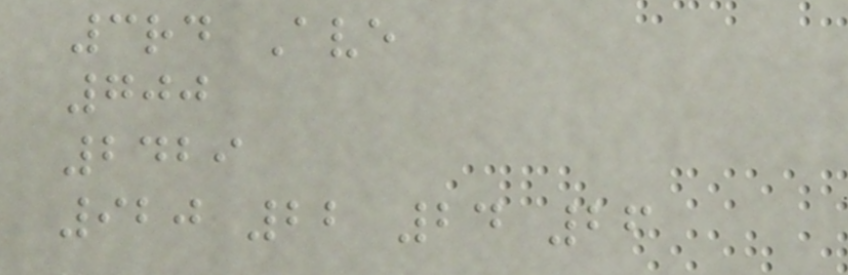3rd Ave
700
2429
920 22 24 26
